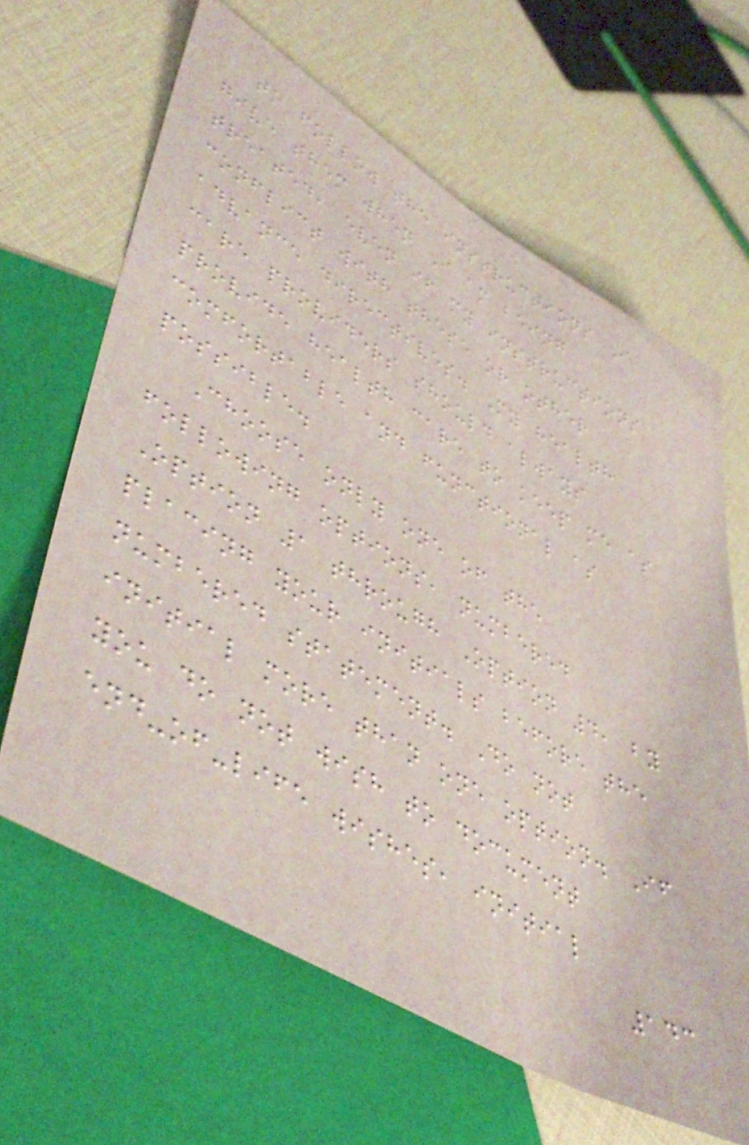to follow the instructions I
give them when I am being
treated, even if my instructions
conflict with these or other
advance directives. My health
care providers should always
provide health care to keep me as
comfortable and functional as
possible.
Choose only one of the
following options, numbered
Option 1 through Option 4, by
placing your initials before the
numbered statement. Do not
initial more than one option. If
you do not wish to document
end-of-life wishes, initial
143
